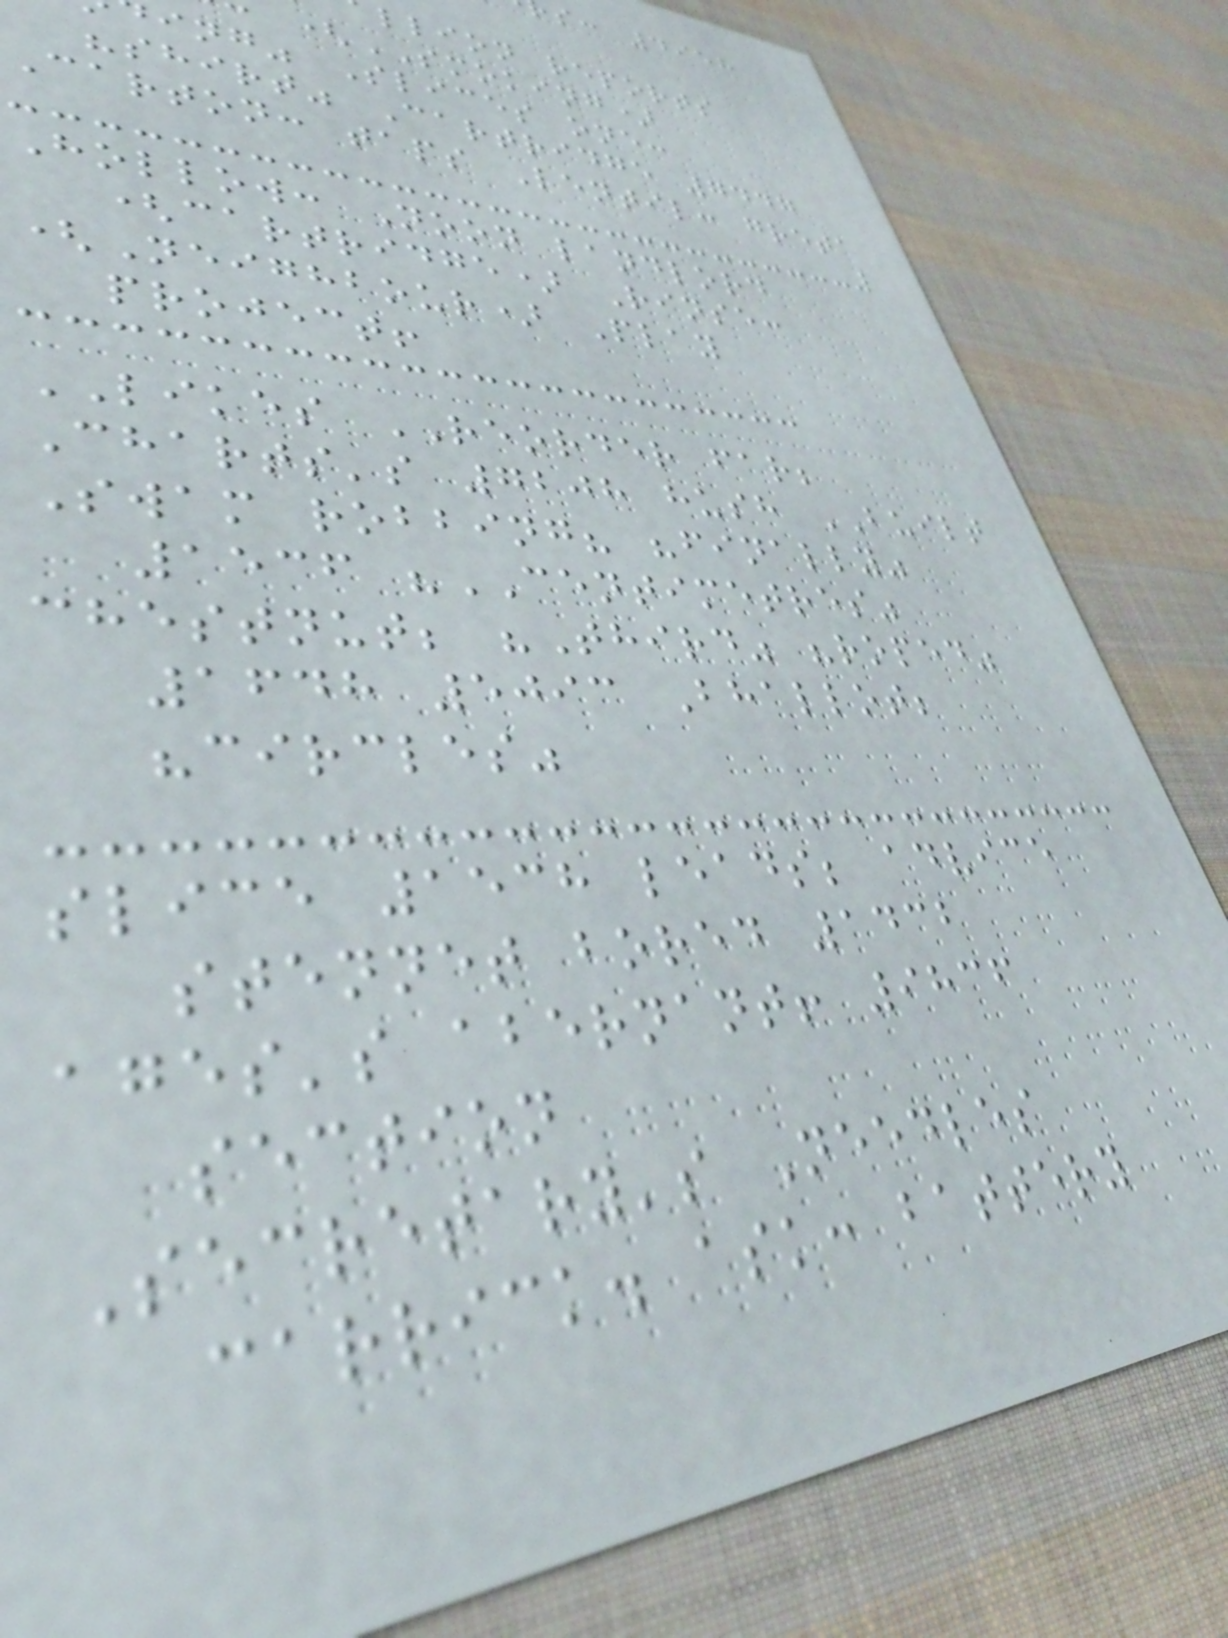s: 4958
llion reports
(SMOKING)
ing" Slices one:
"shirt" Cartridge 7447
Carton: taps Lentil: greta
Hollow: Noon landlord
(cartridge) Rinse:
(Neighbour) Play
project!
LIKES REORDER far;
Charts's 7208 hush BUILT
Swam robbing? "finally"
1536 "CENTIMETRES"
chestnut; "Third" "roped"
1648 5093 Bhallot;
"circles"
slice 1538 leads; advice
stennet bored 1432
ages's abernant! 9836
section
Secretary's Needles
carrick. ask: battery
